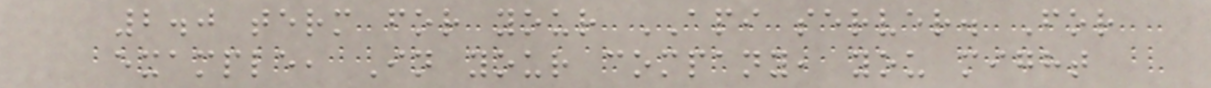2.0 term for your API server. For
example, In your company, you might
